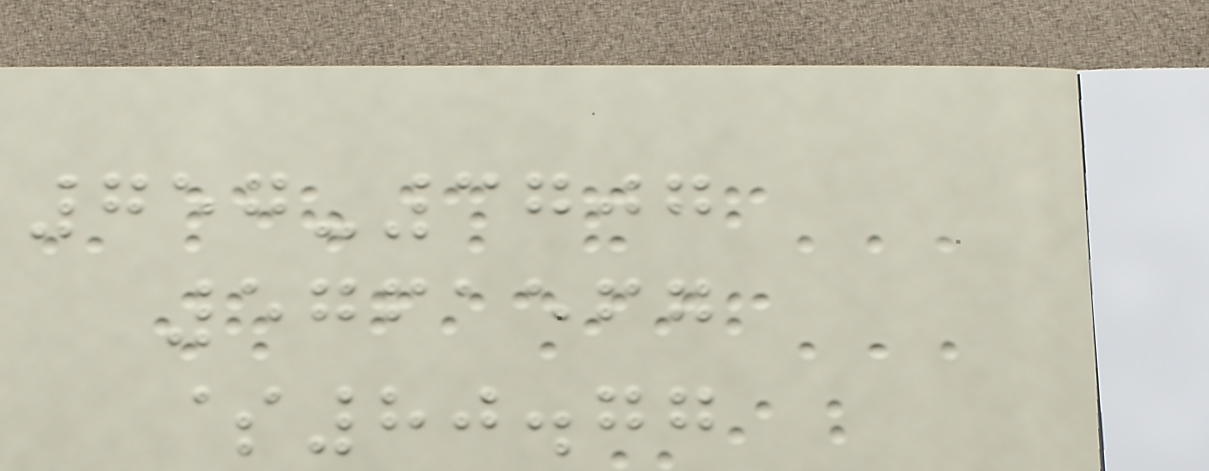757-3707
5761567
$80.77
